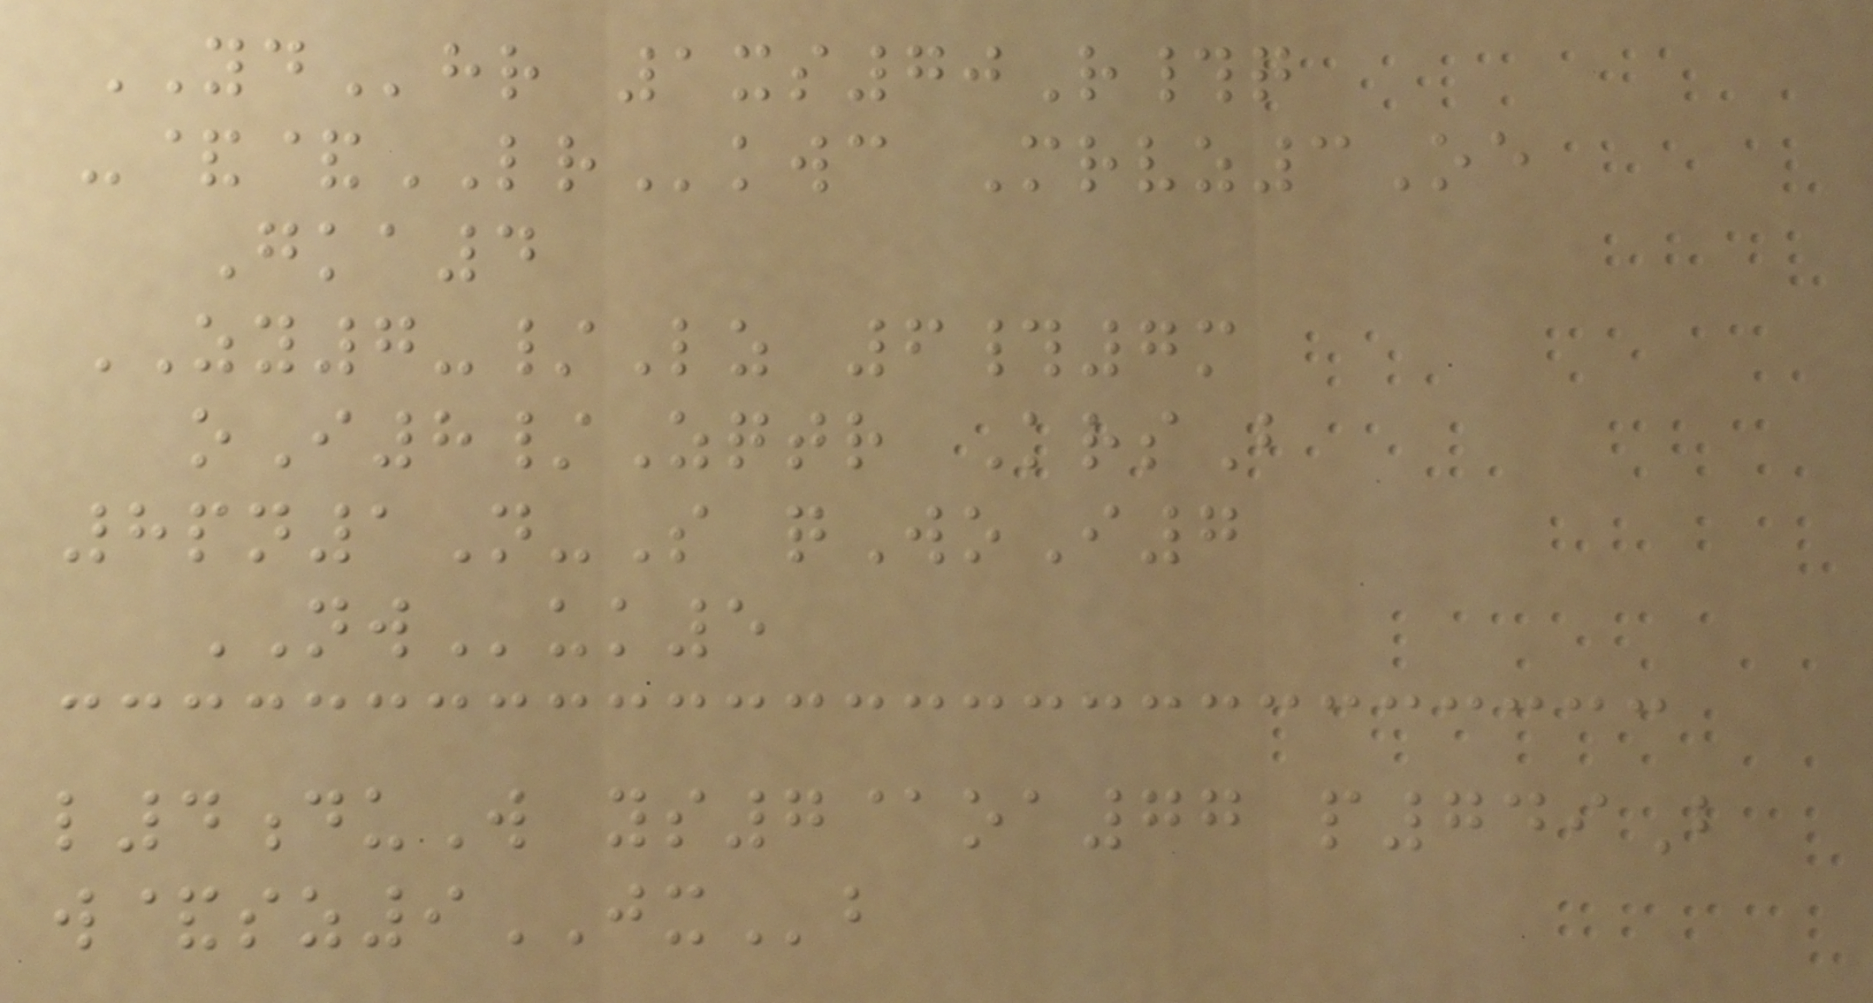YDhr 1xs70R#q
-&&LRkwc Mrvz3Oe
Gka4
ZY7-/Lz 6#7m
oI8/Zqtr KrsB
8pn1N-S qWoI7
NWuk5
l4duW ys7@oa77 p749B
w&sz9JXb
